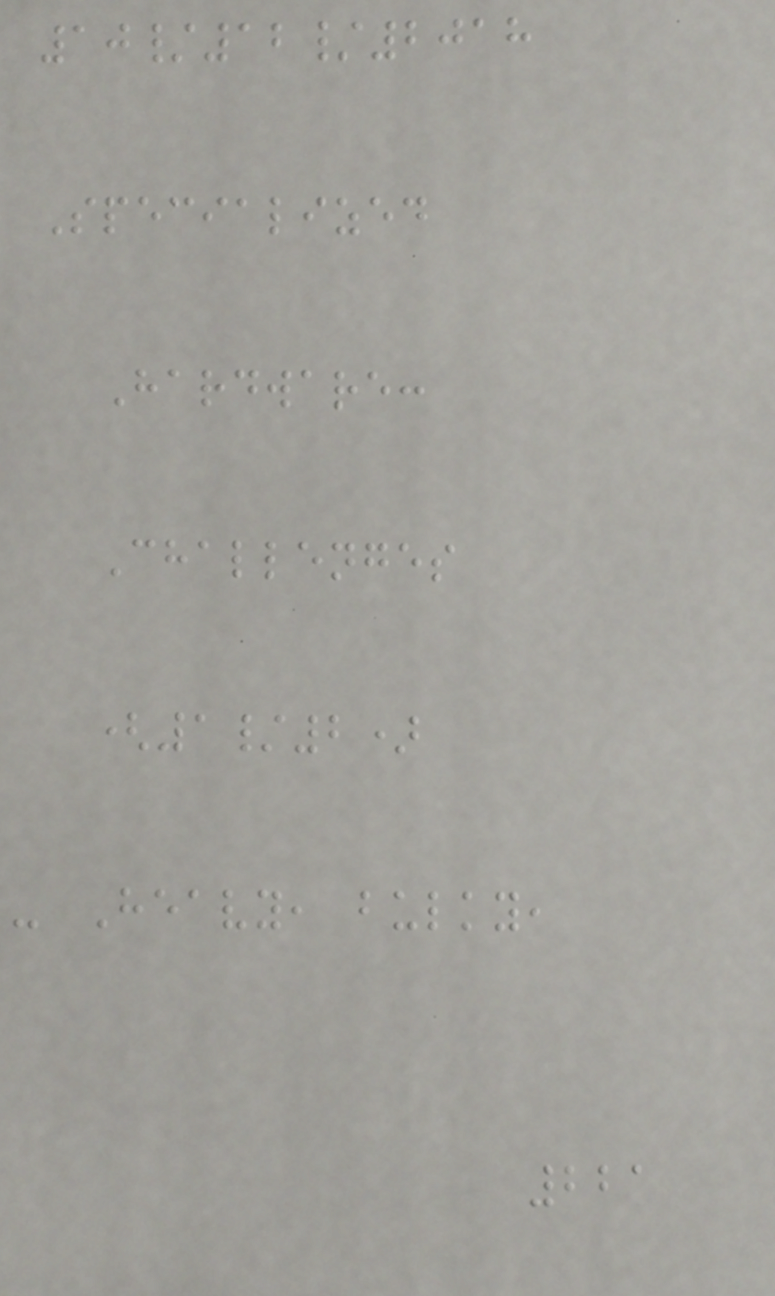10/12/2018
Specialized
Hardware:
Challenges
(1/2)
- Heavy, bulky,
221
